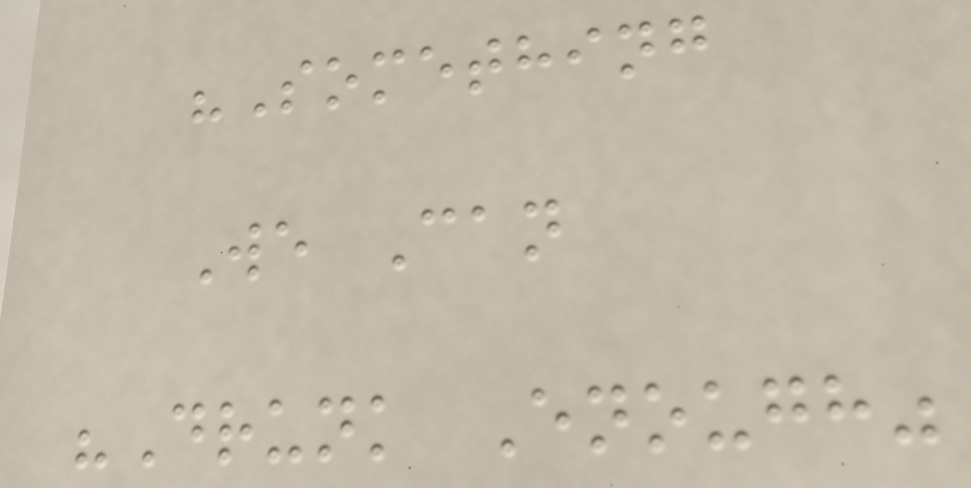"Something
We Can
"Drunk Enough"
